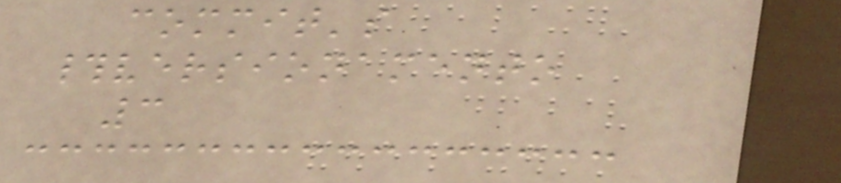commit's
#versionamento
3
